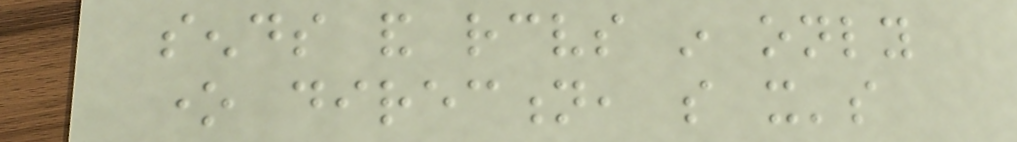sends and receives in only
one direction, so it's
